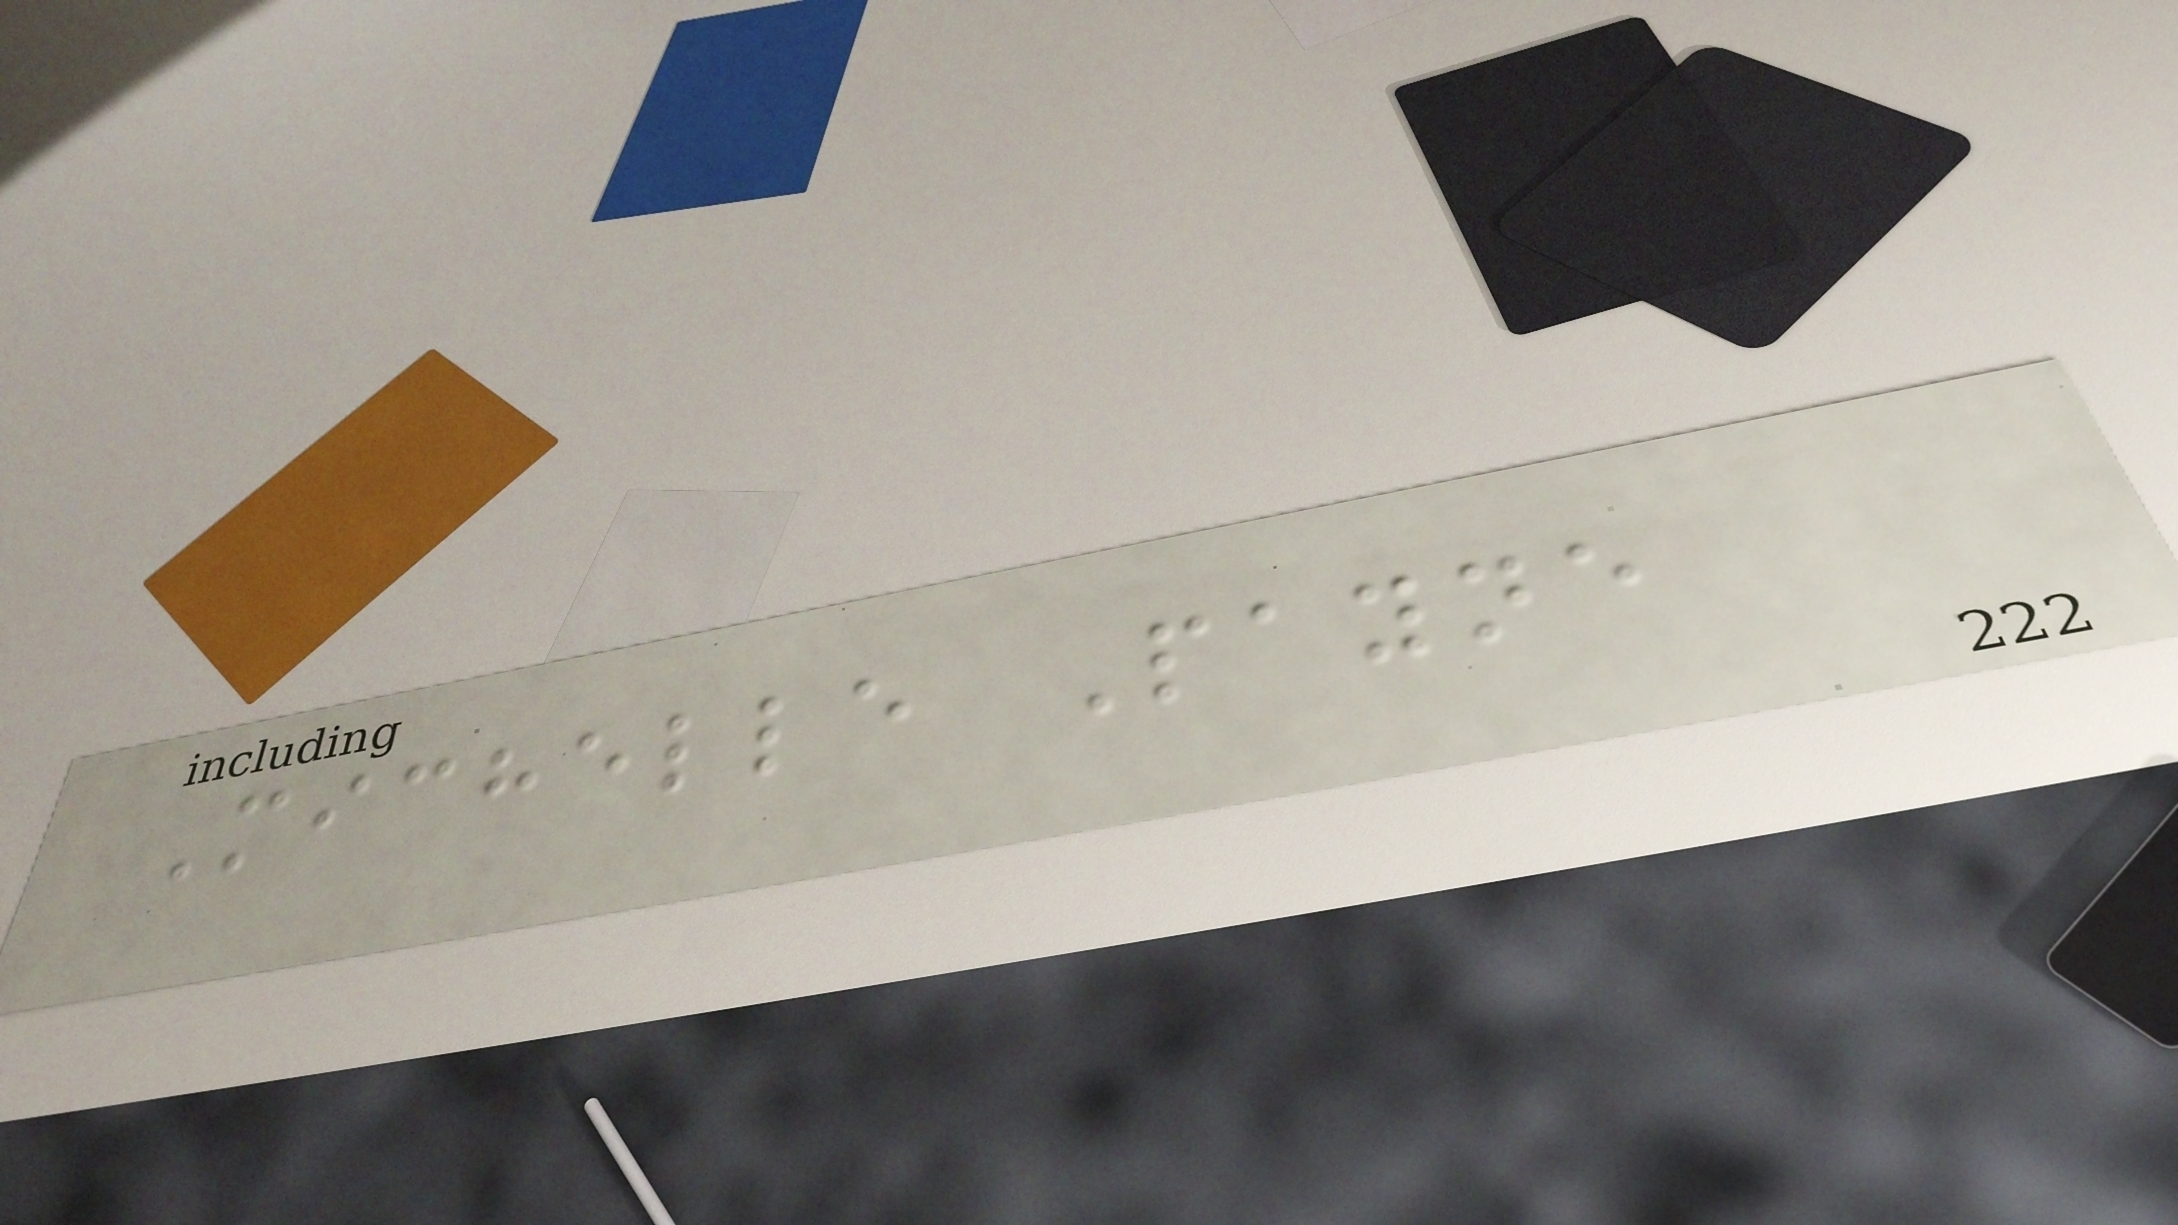Michelle Payne
